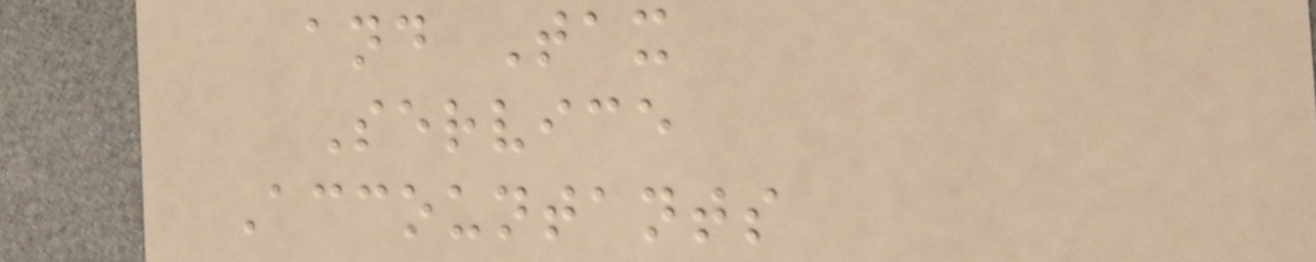and Tax
Service
Accountants
